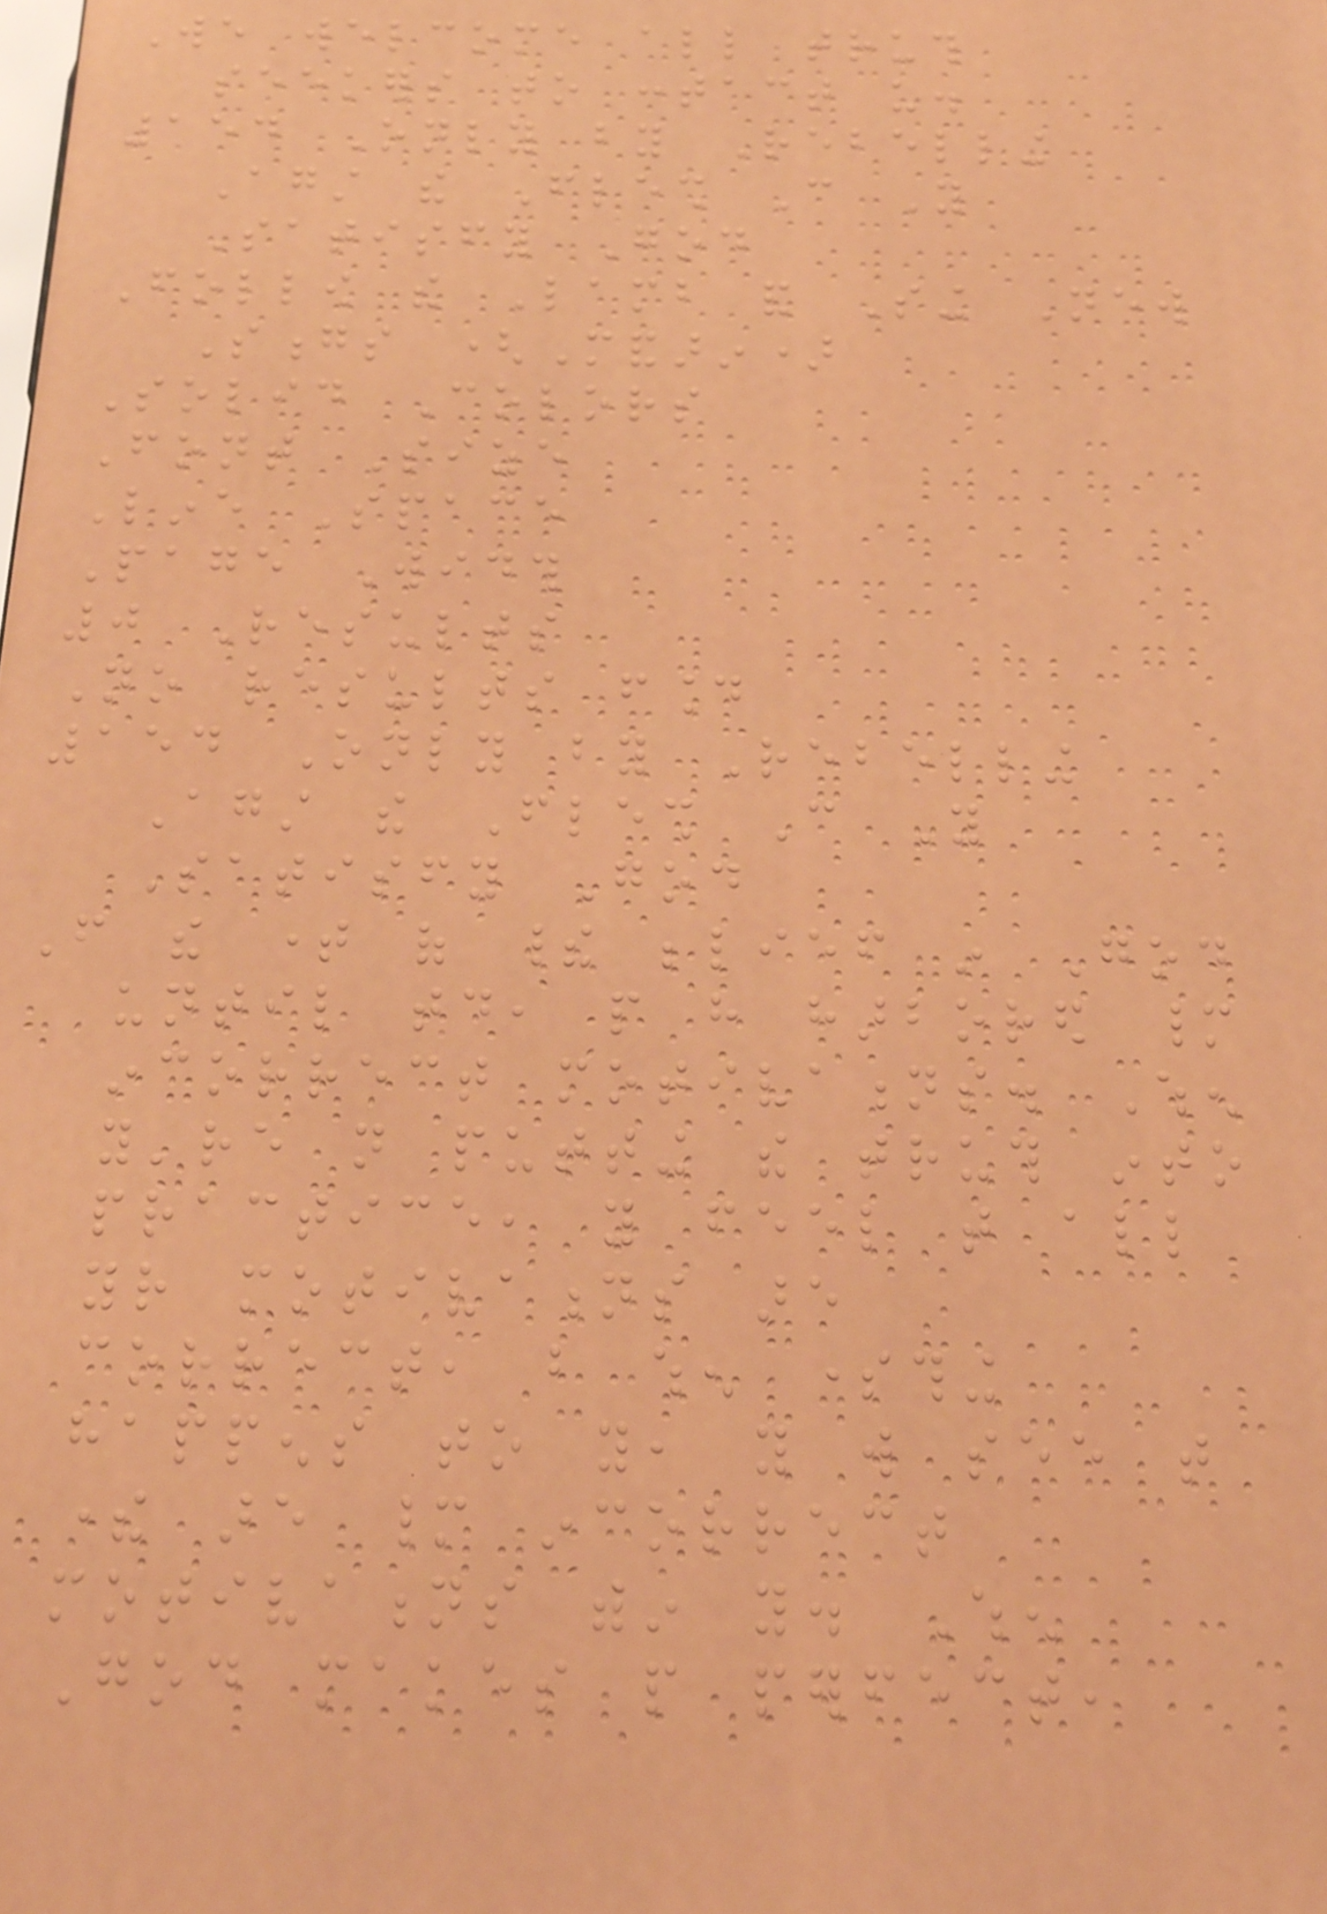We welcome all truth
seekers to contact us.
154 Only by Rebelling
Against the Flesh Can You
Satisfy God
Follow the Lamb and Sing New
Songs (Mandarin)
Solid Colors
Font Size
Line Space
Page Width
0 Results
No results found
154 Only by Rebelling
Against the Flesh Can You
Satisfy God
From the time of their belief in God
until today, people have harbored many
incorrect motivations. When
you're not putting the truth into
practice, you feel that all
your motivations are
correct, but when something
happens to you, you will see that
there are many incorrect
motivations within you. When
God makes people perfect,
